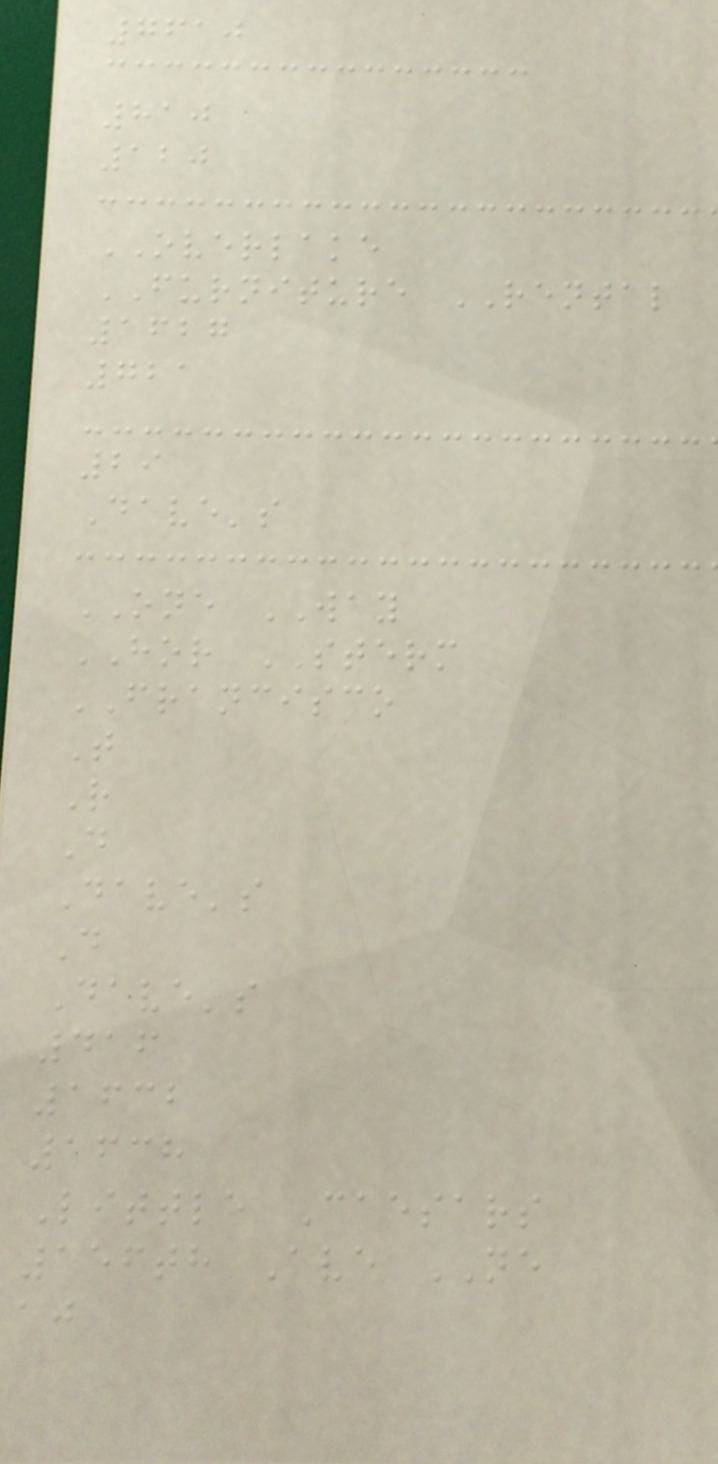7610
810
120
OVERLAKE
FURNITURE RENTAL
1627
721
29
Dave's
ONE WAY
HOR STERM
FRANCISCO
T
R
D
Dave's
D
Dave's
416
1632
1638
Little Caesars
156th Ave NE
aj
